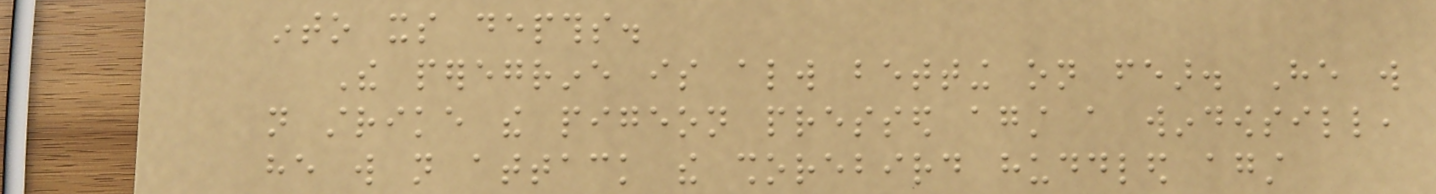into its depths.
The peregrine is always betting on fear. He will
not strike the pigeon pressed against a windowsill,
he will not attack the shorebird huddled against
